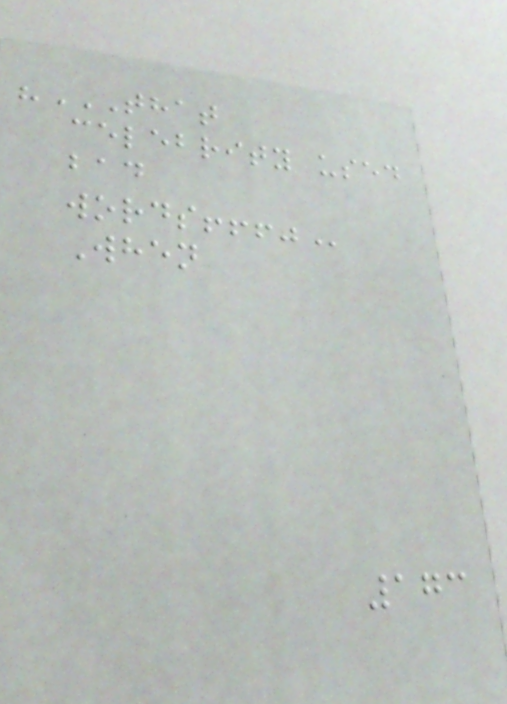"THAT
CELEBRITY USED
BAD
WORDS!!!"
When
173
